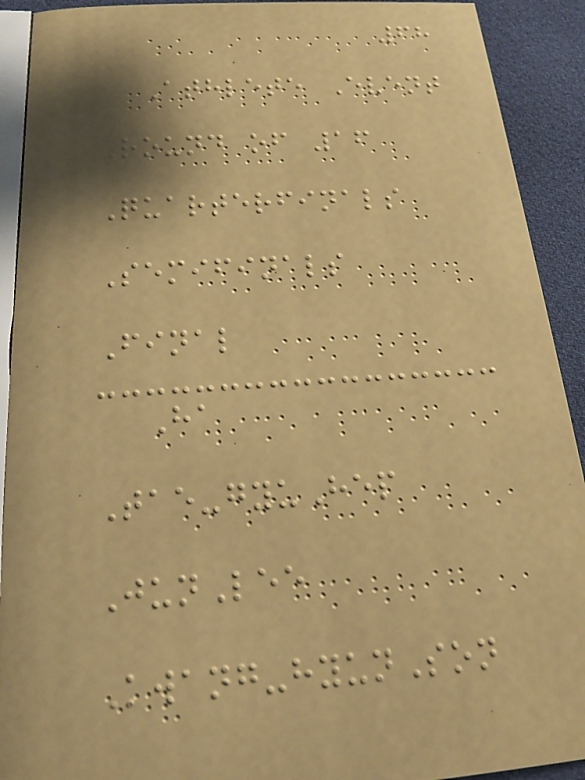68
Athlete Event
Round of 16
Quarterfinals
Semifinals
Final
Ha
Tae-gyuHep
JunLee
Kwang-hyunSon
